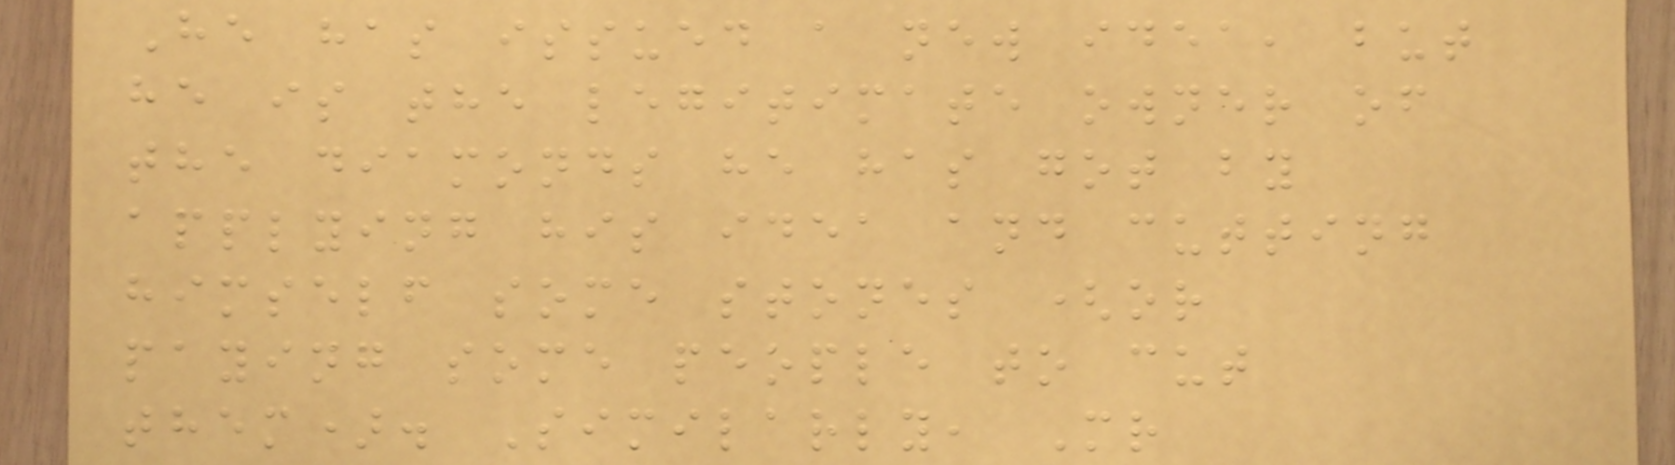He has issued a new idea, but
he is the legitimate owner of
the diamonds he has got by
applying his idea and cutting
himself some stones (or
paying some people to cut
them). Similarly, Mr
